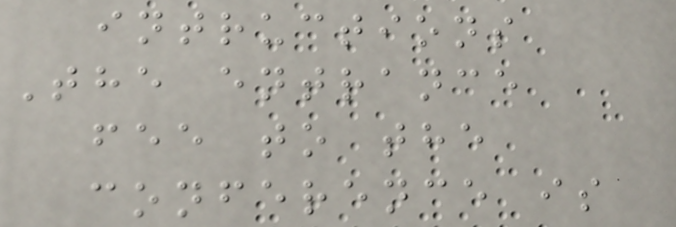intructions
The entrance
fee to the
conference is
